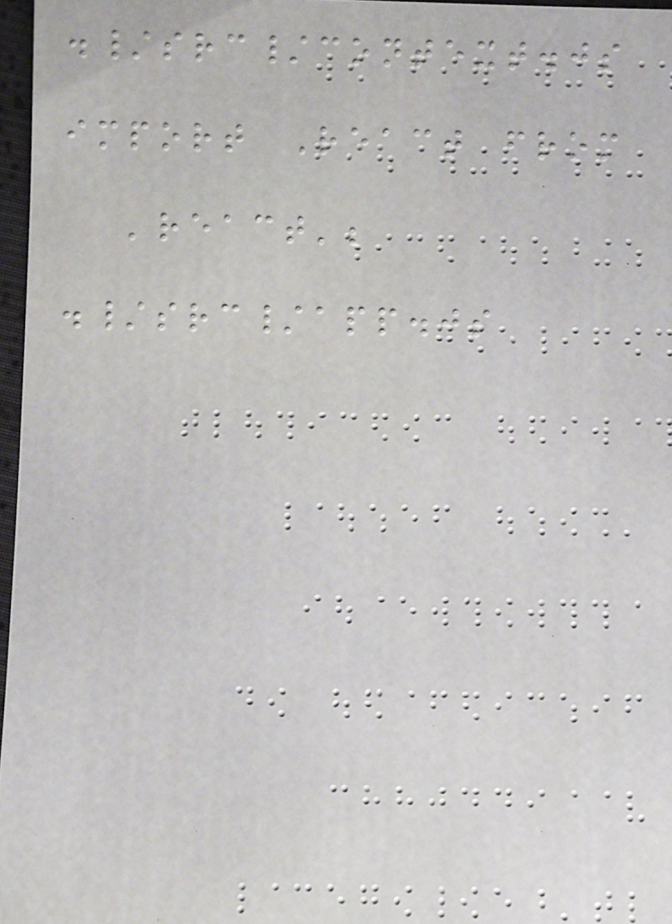./src/context.js
import React from
'react';
./src/app.js
